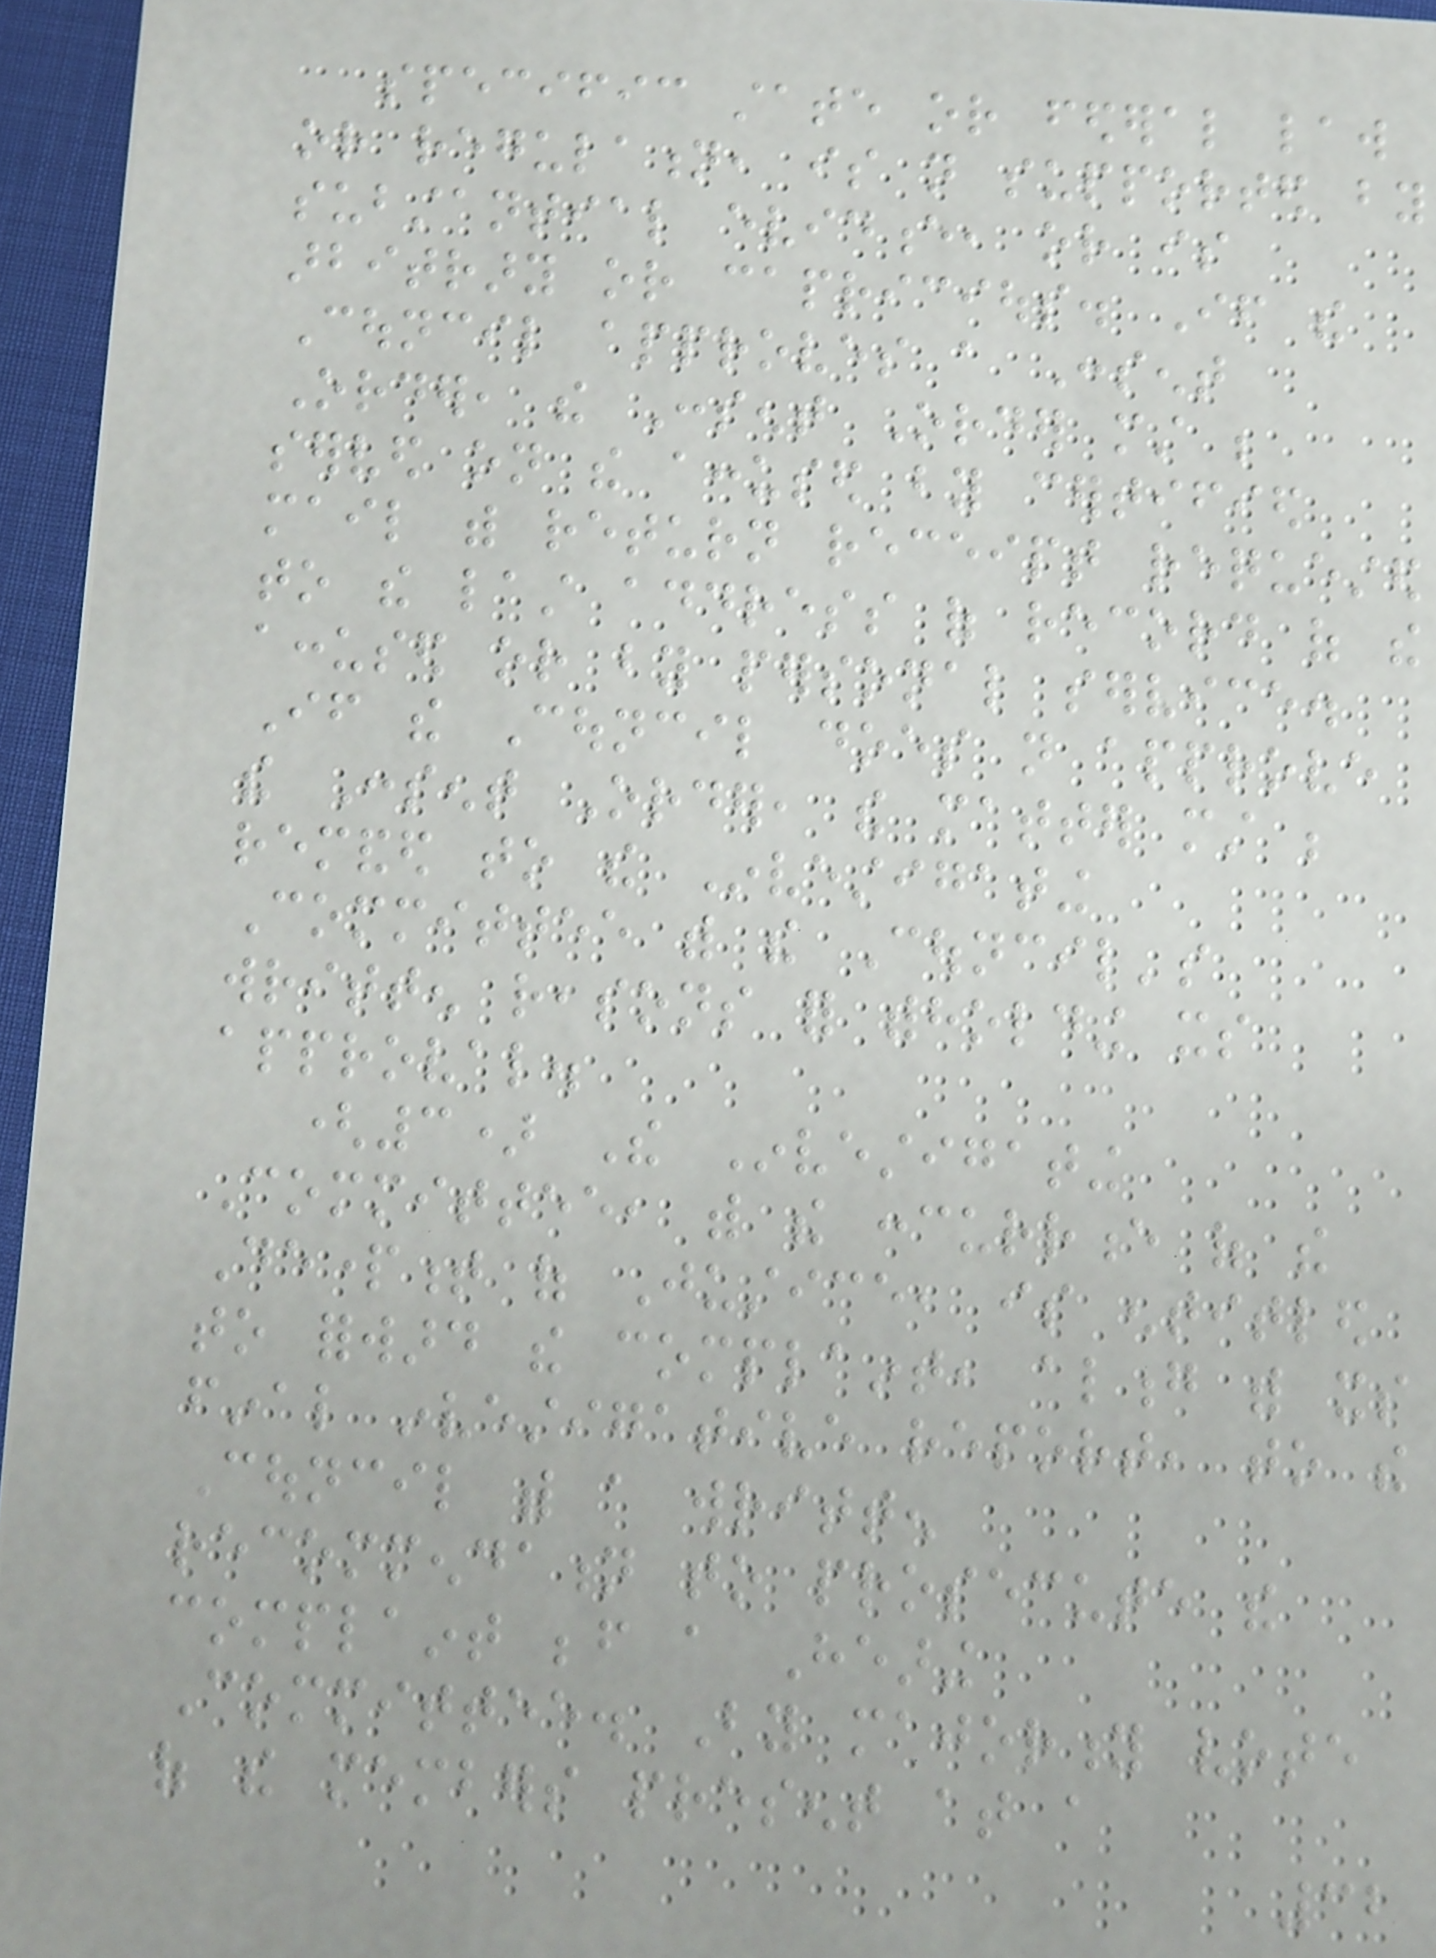specific state or federal law
or regulation, is not supported by
substantial evidence, or is
arbitrary or capricious. If the
Council approves a Consent
Order, the Consent Order must be
served on the accused by certified
mail with return receipt requested
to the last address of record of the
accused or by personal service.
If the Council does not approve
the Consent Order, the matter must be
remanded to the Investigating
Committee with the Council's
written reasons for withholding its
approval.
(3) The Investigating
Committee, with the concurrence of the
Department of Justice, is entitled
to forward the complaint, along with its
final investigative report, to the
Council with a written
recommendation to prosecute the
complaint before a Hearing
Committee. By majority vote
of the members present at a
32
